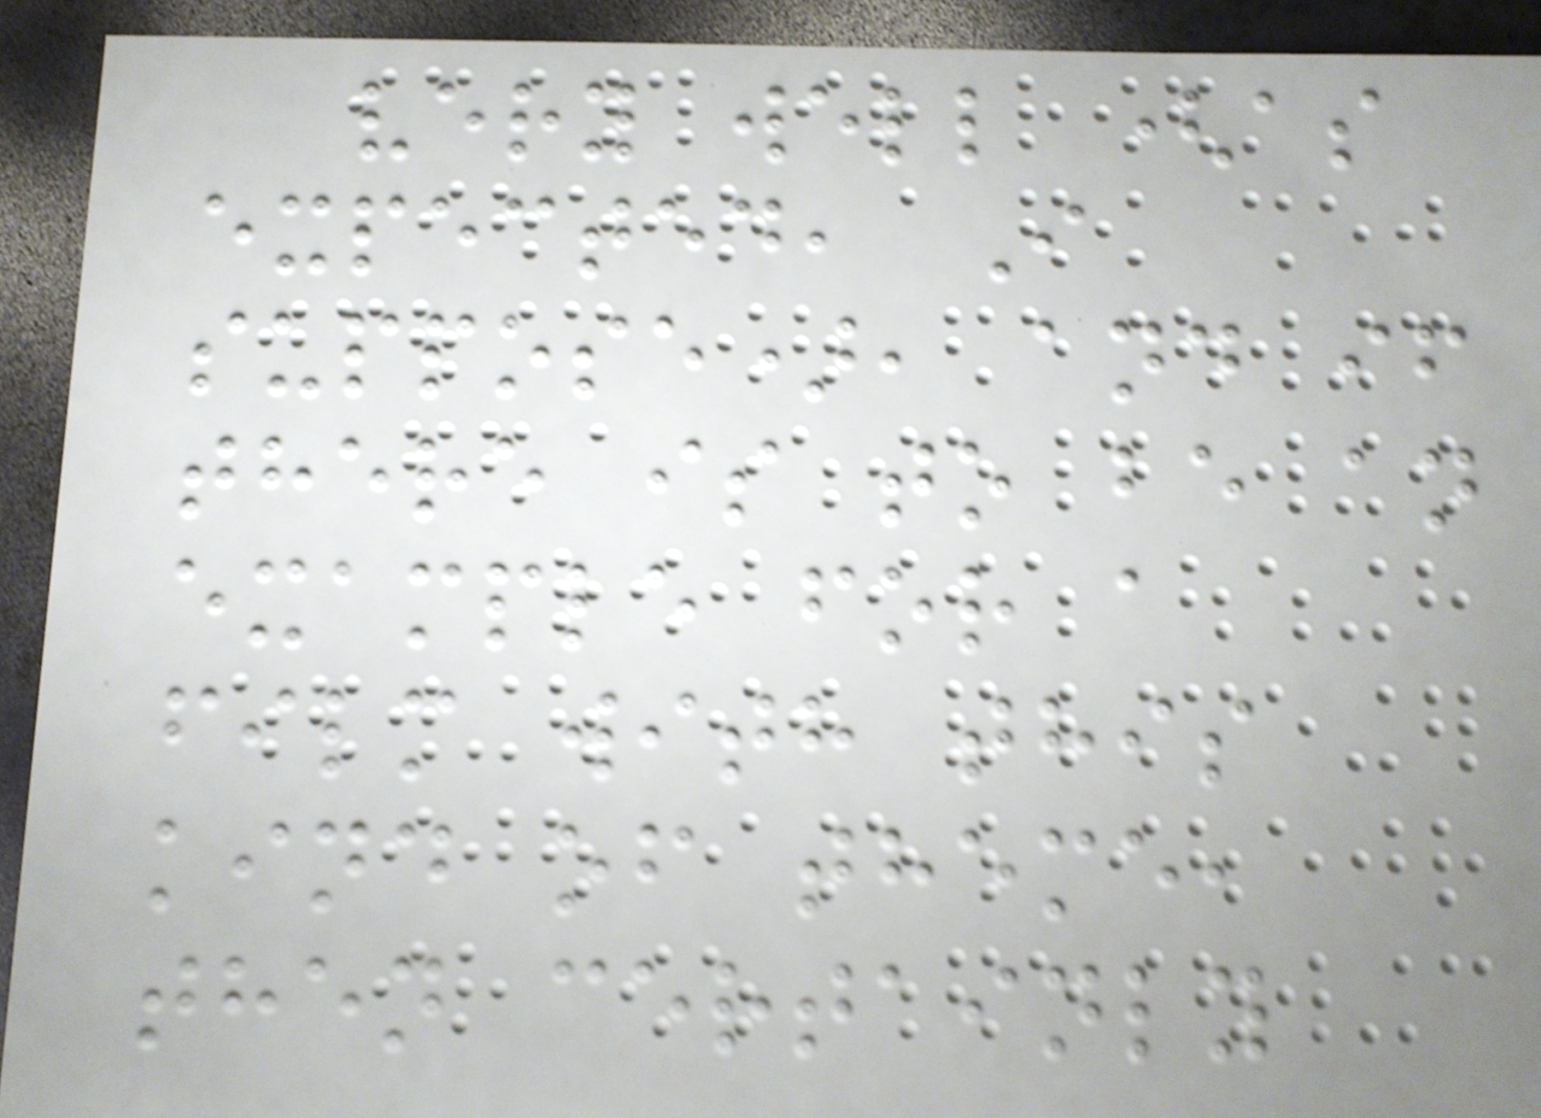very well (as
expected, I
suppose), and if
there is to be an
example for a
film with this
kind of theme,
then certainly
